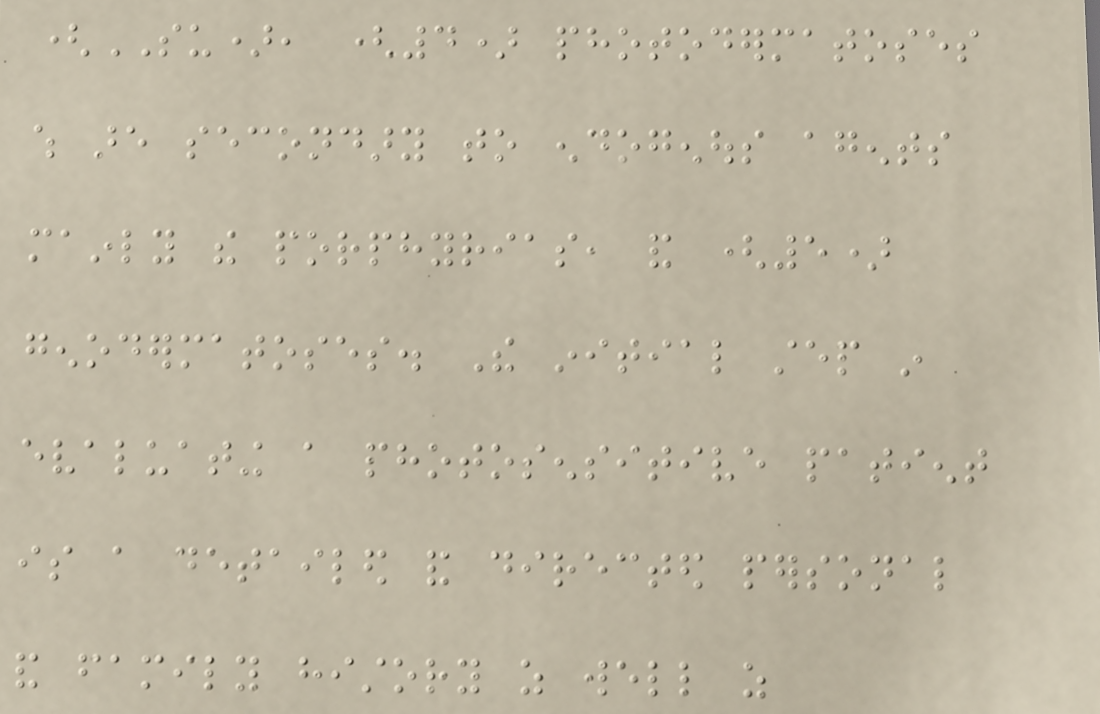(SU), (4) photodermatoses
which are secondary to endogenous agents
mainly the porphyrias, and (5)
genodermatoses. The initial step in
evaluating a photosensitive patient
is a detailed and directed personal
and family history as well as
